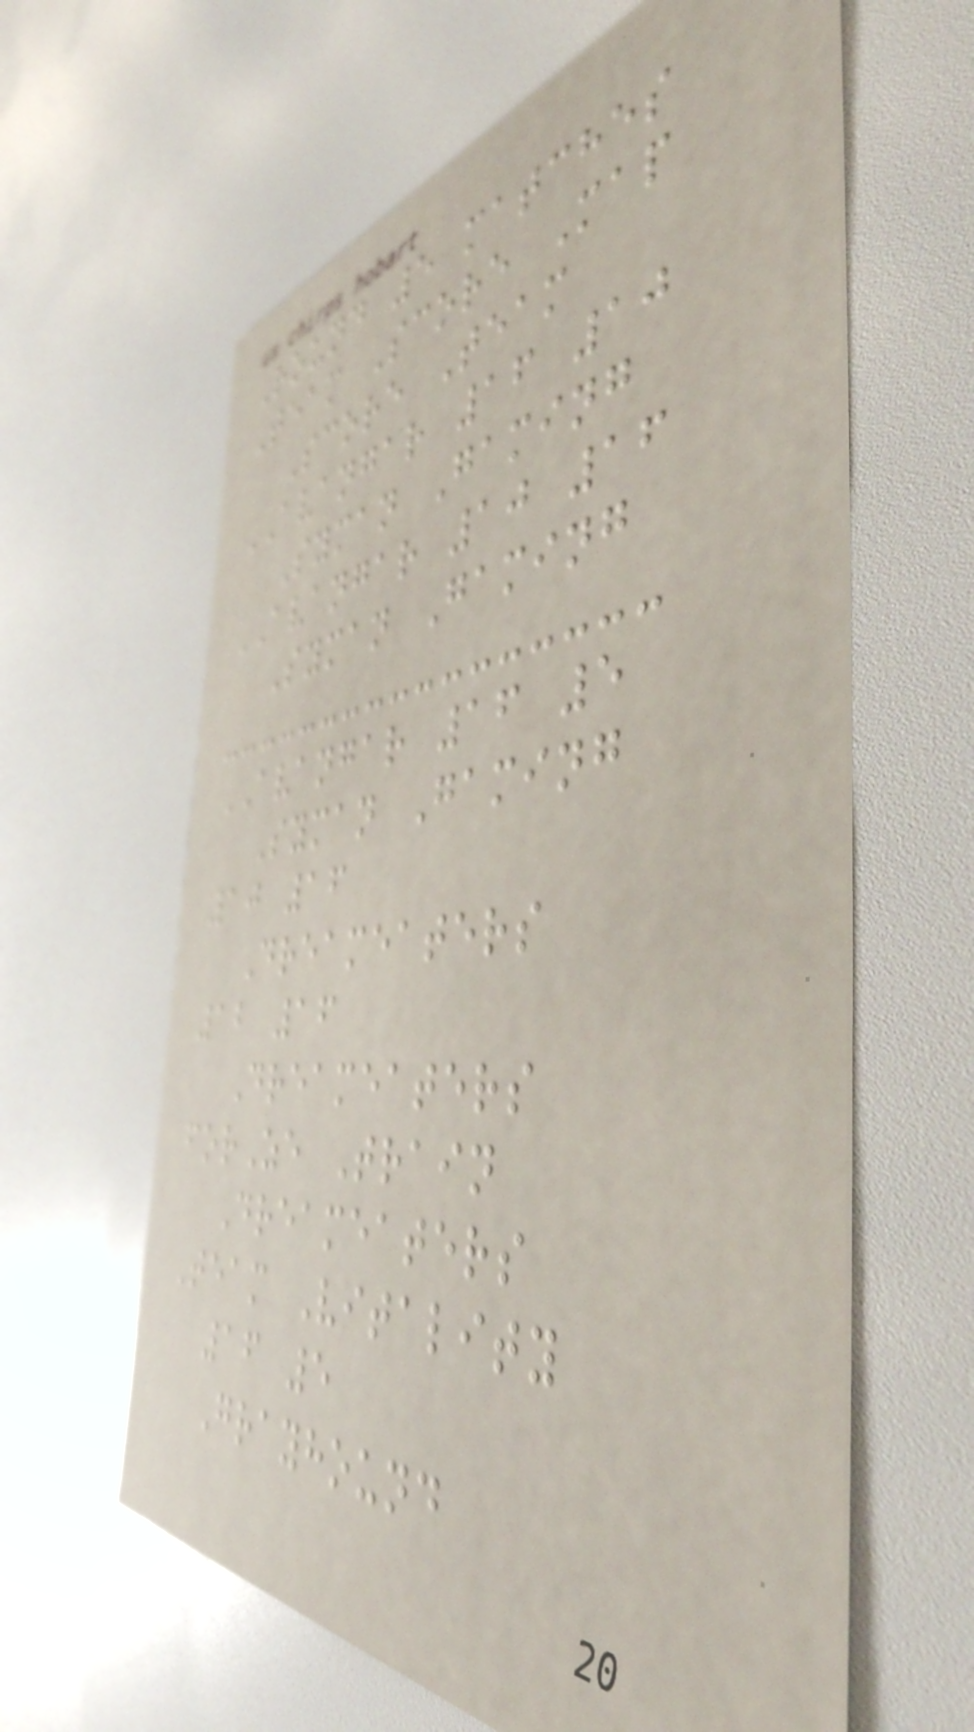Round 5 matches
Team Score Map
Score Team
AVANGAR 16 10
Syman Gaming
AVANGAR 10 16
Syman Gaming
AVANGAR 16 5
Syman Gaming
10 16
Dreameaters
12 16
Dreameaters
forZe Train
Dreameaters
Team Vitality
16 5
Grayhound
